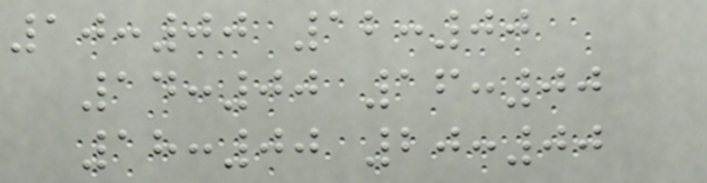10:00 12:00
14:00 16:00
18:00 20:00
